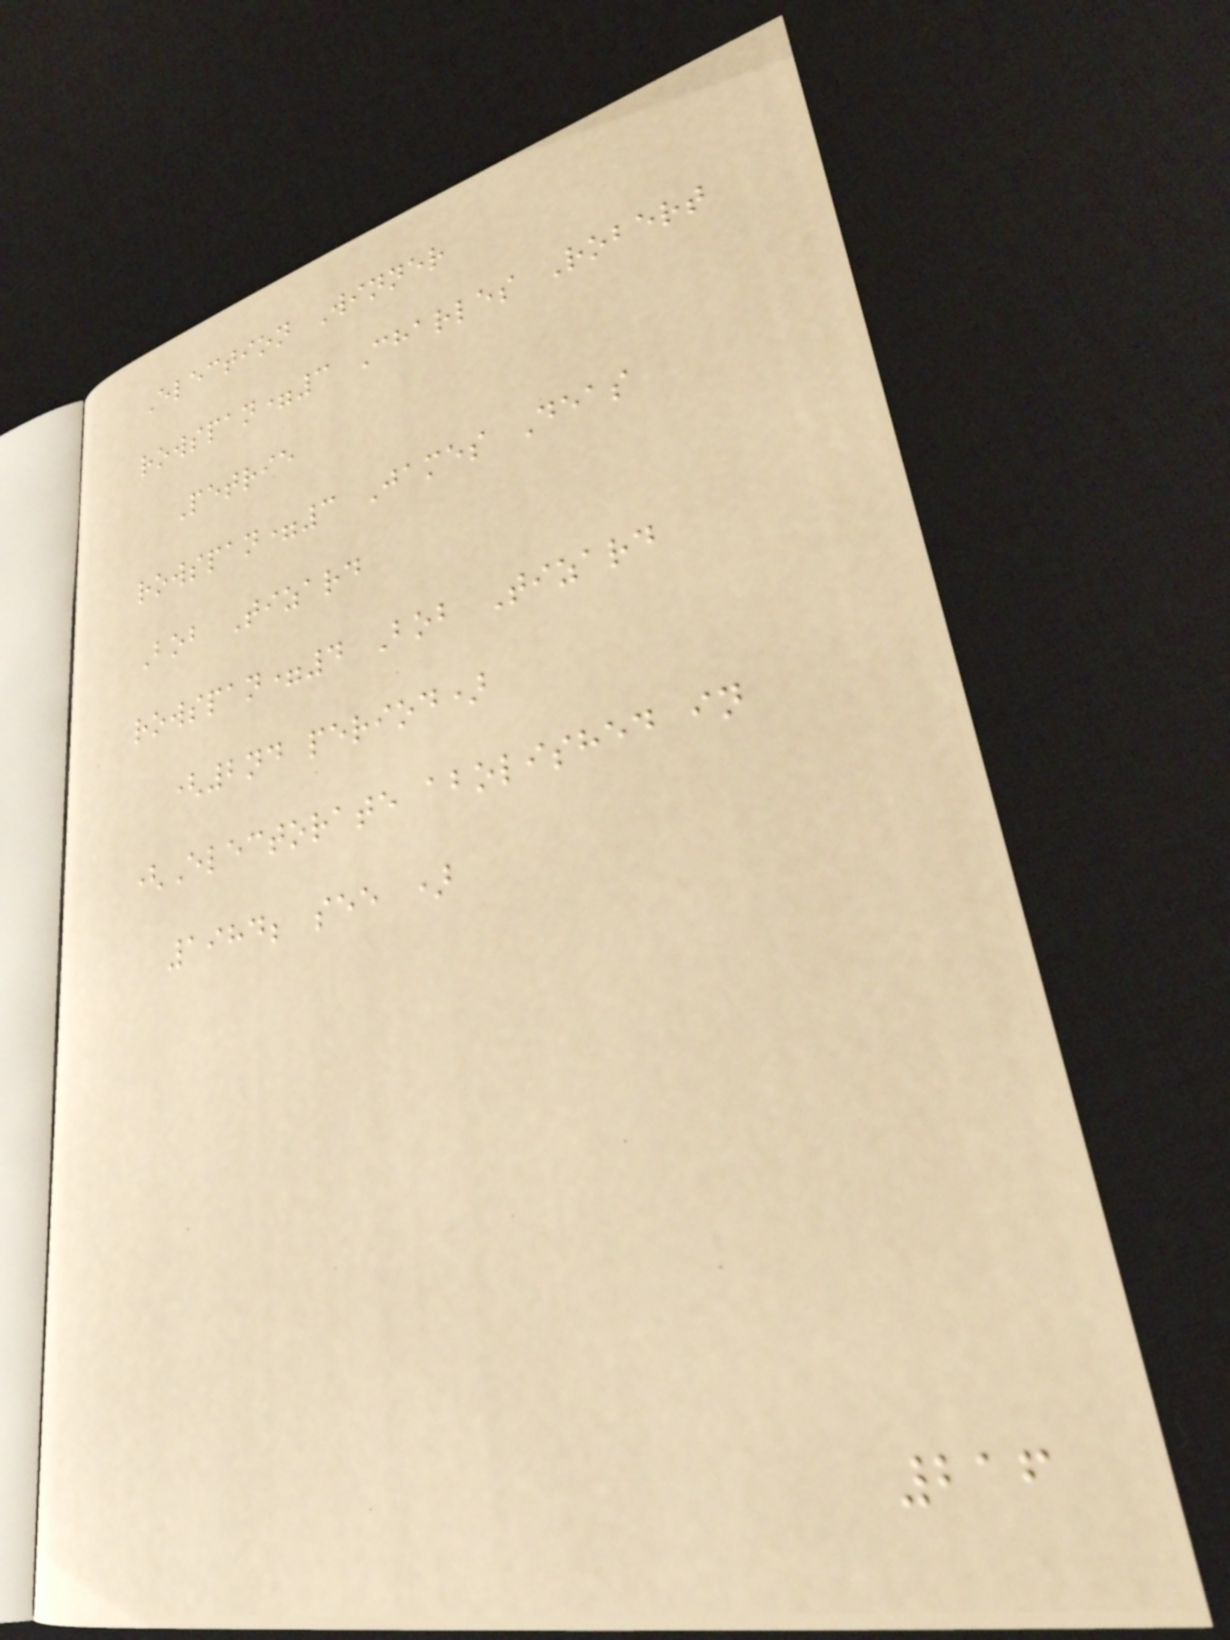Election Winner
rowspan=3 Charles Robert
Petrie
rowspan=3 James Deas
Bob Tizard
rowspan=4 Bob Tizard
(2nd period)
(Electorate abolished in
1984; see )
216
